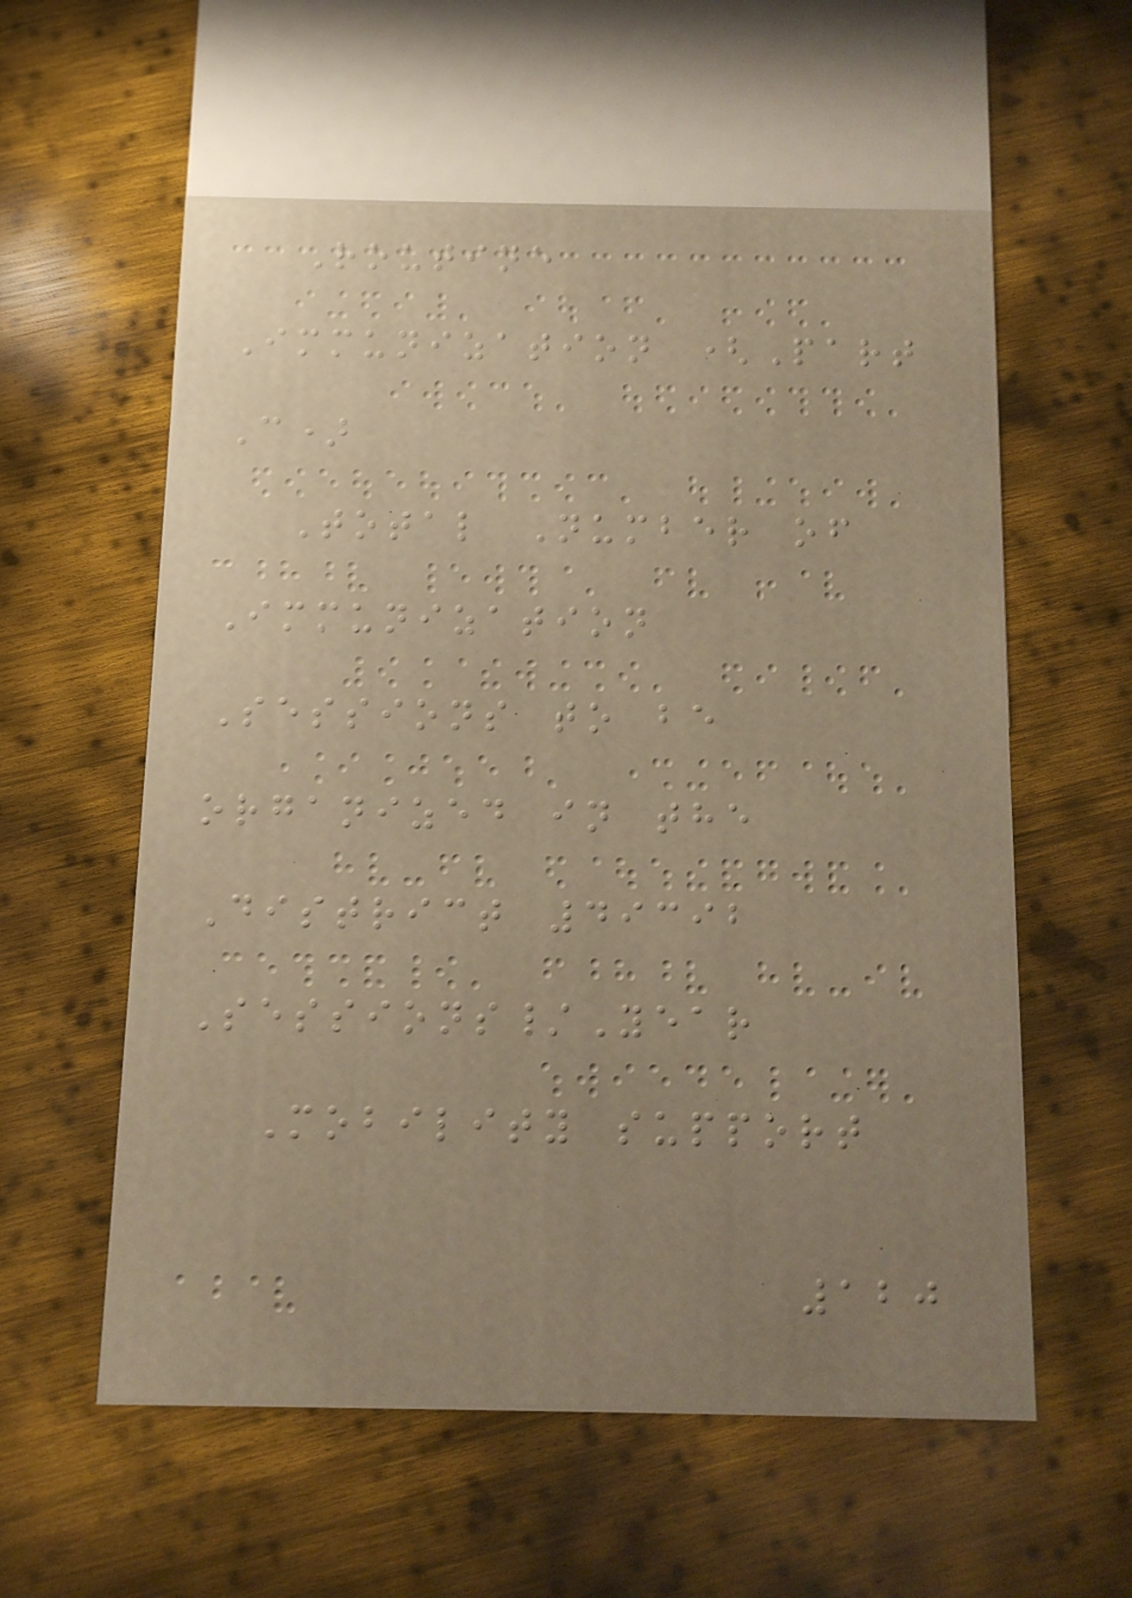Routine
Immunization (Part
C)
Total Number of
Immunization
Sessions to be
organized in the
District 49392
Sessions/Year
Mobility support
120
